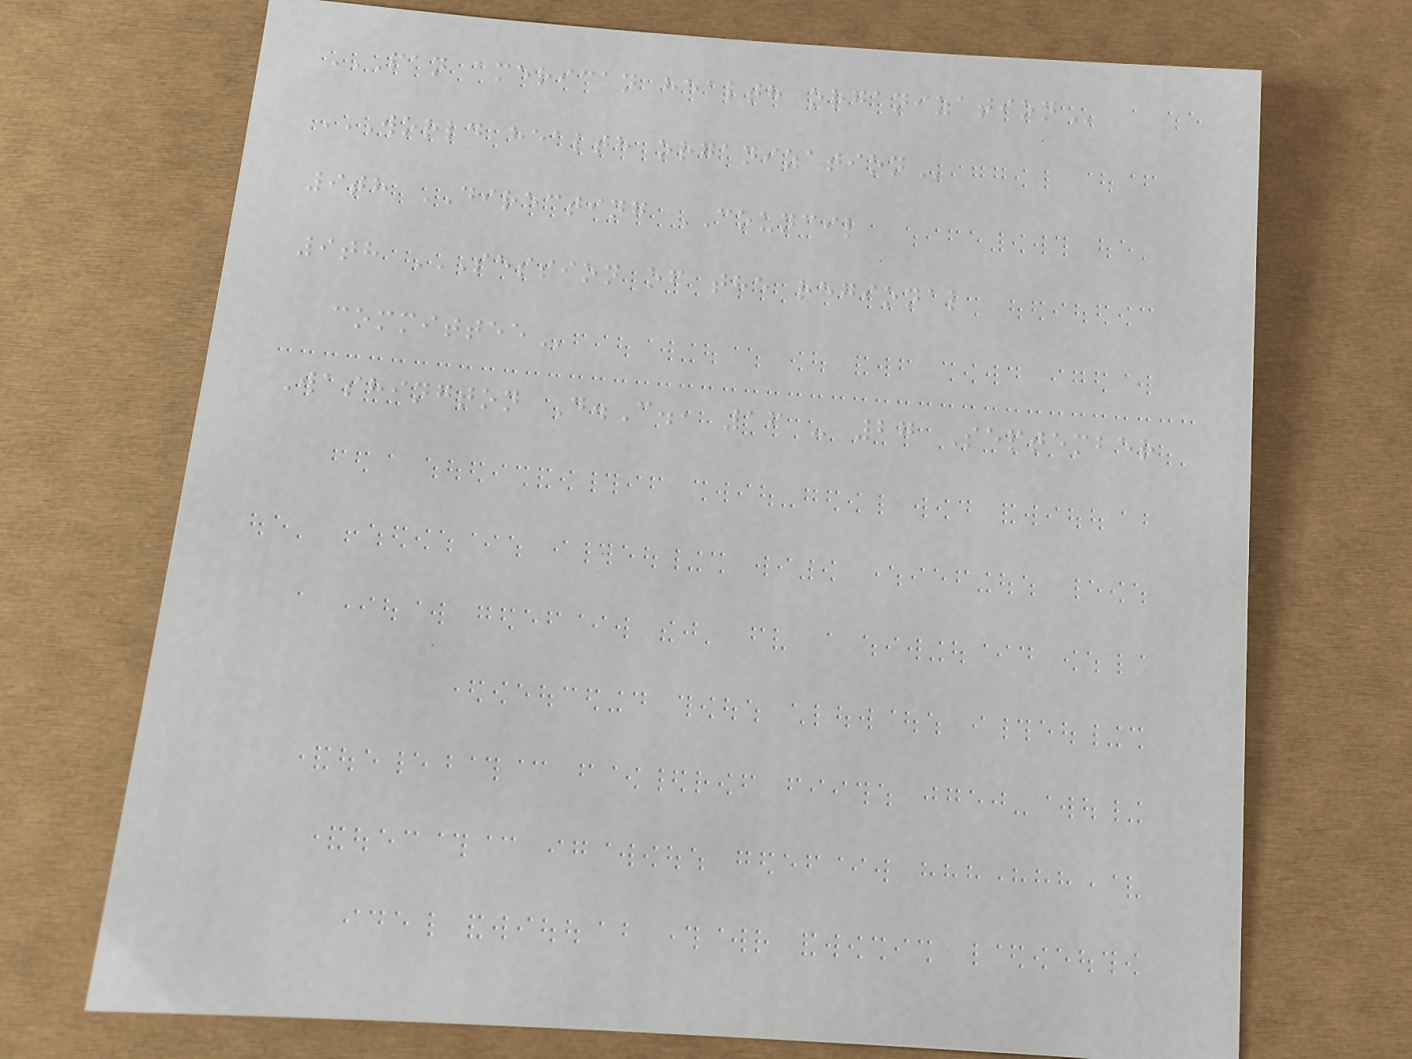PAN AMERICAN HEALTH ORGANIZATION
WORLD HEALTH ORGANIZATION
9th DIRECTING COUNCIL
9th SESSION OF THE REGIONAL
COMMITTEE
Washington D.C., 16 - 27 September
